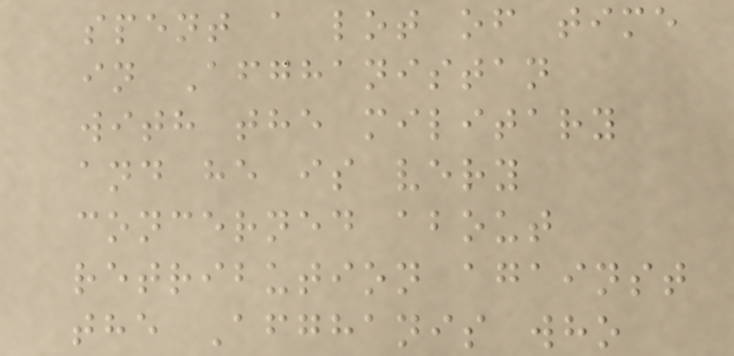spent a lot of time
in Afghanistan
with the military
and he is very
concerned about
retribution against
the Afghanis who
